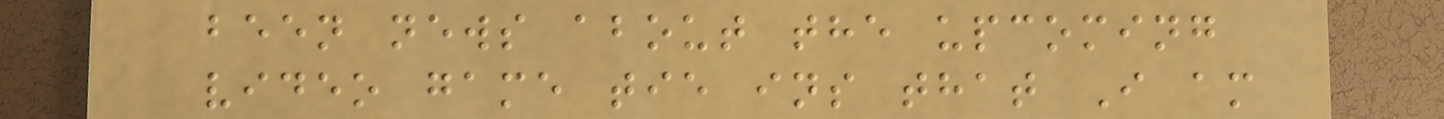been news about the upcoming
video game tie ins that I am
